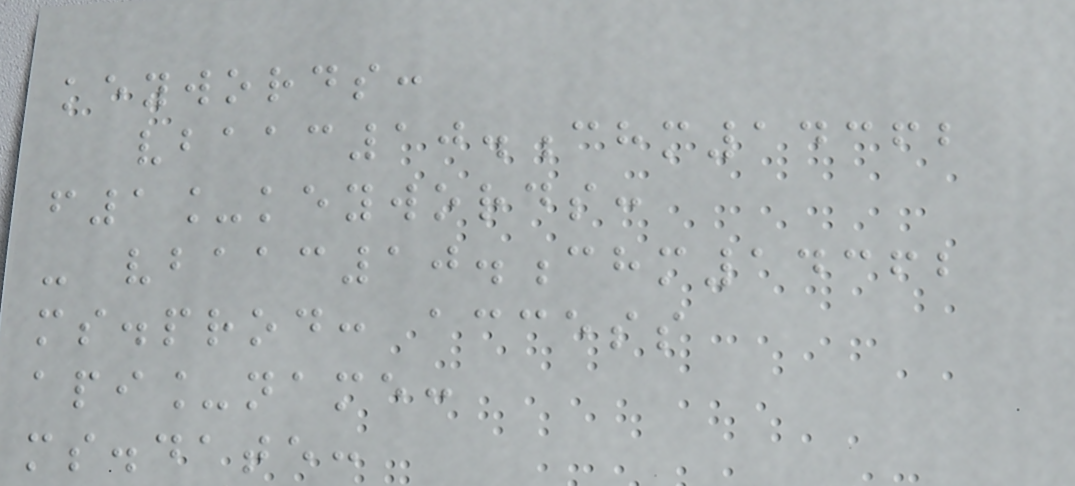keywords:
vbaac10.chm14362
f1_keywords:
- vbaac10.chm14362
ms.prod: access
api_name:
ms.date:
